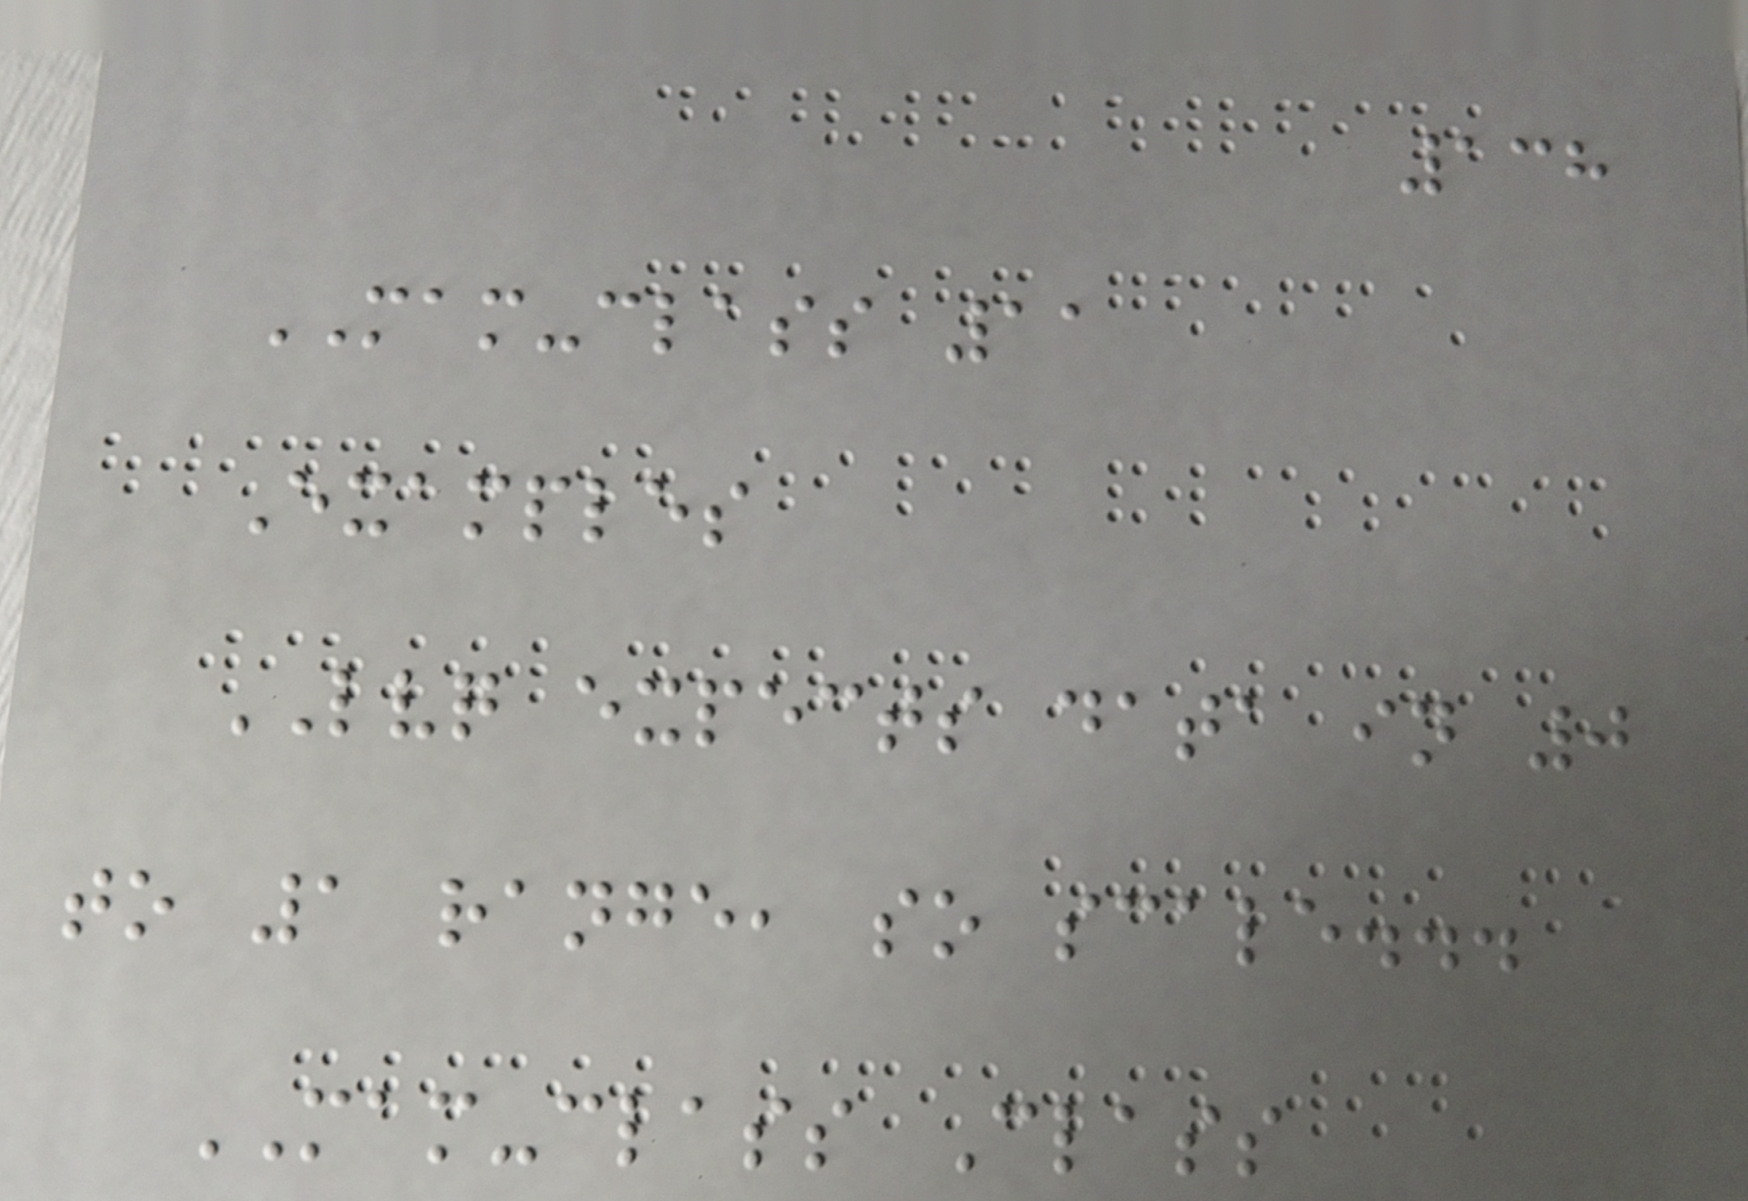138
MAM-class 11
Examples
LVQ expects data in 0
to 1 range, so scale...
MAM-class Class
